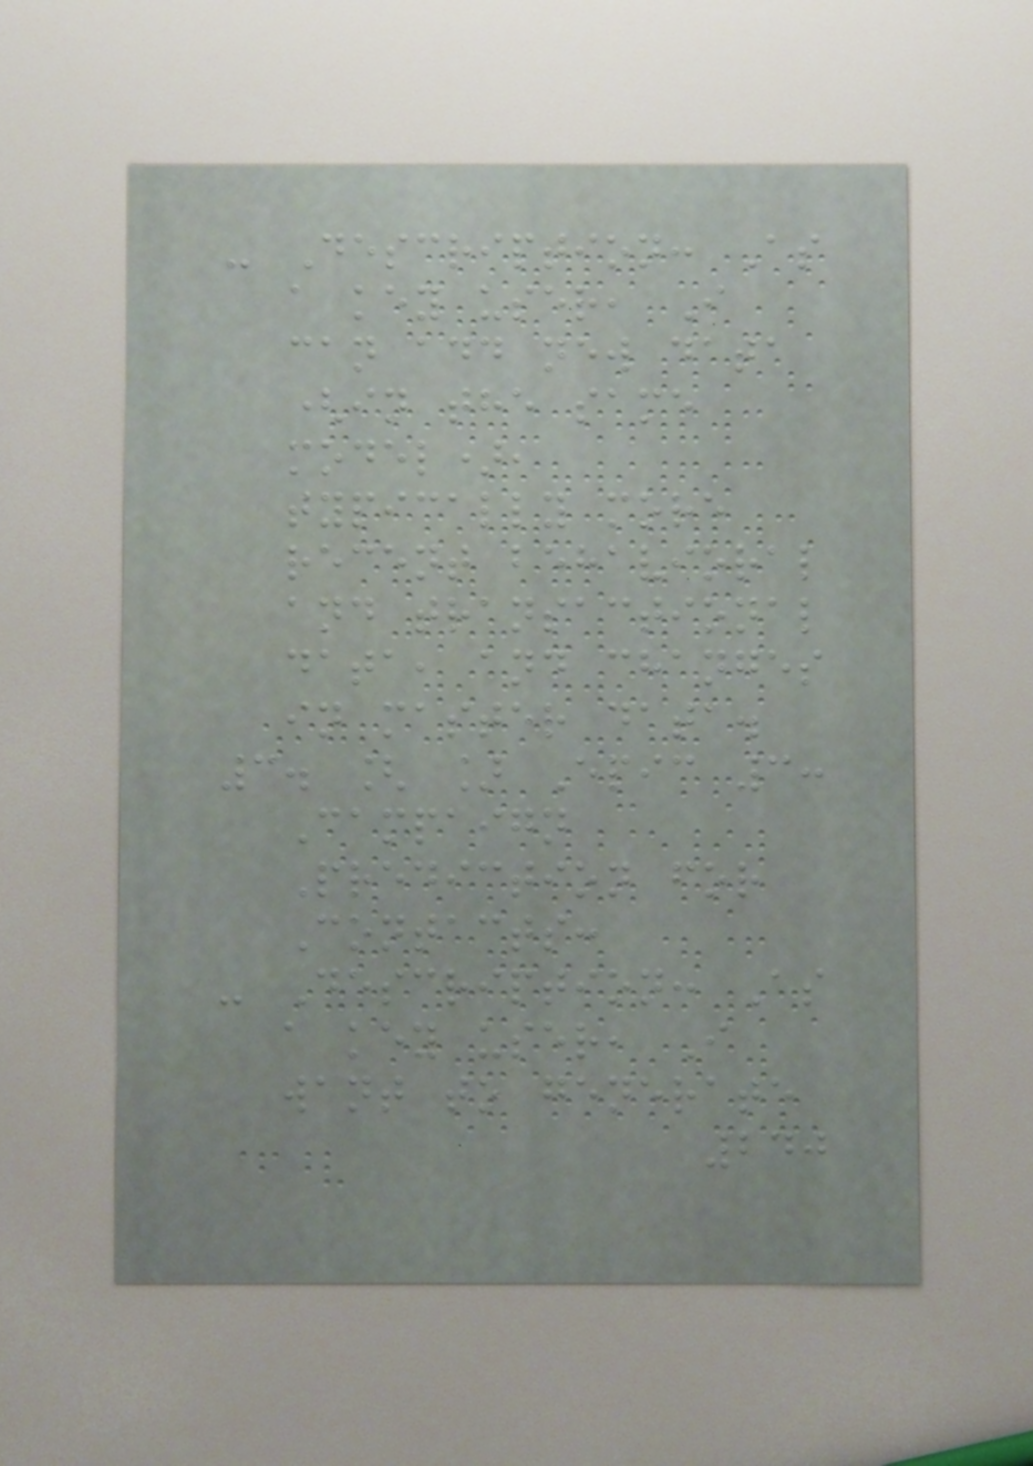- Description: As
a key user, I
can add new data
(in the same
model),
typically more
recent behavioral
and transactional
data, and changes
in master data.
3. [ ] Epic 3:
Campaign
Prediction for
Contacts:
- Description: As
a key user, I
want to generate
240
